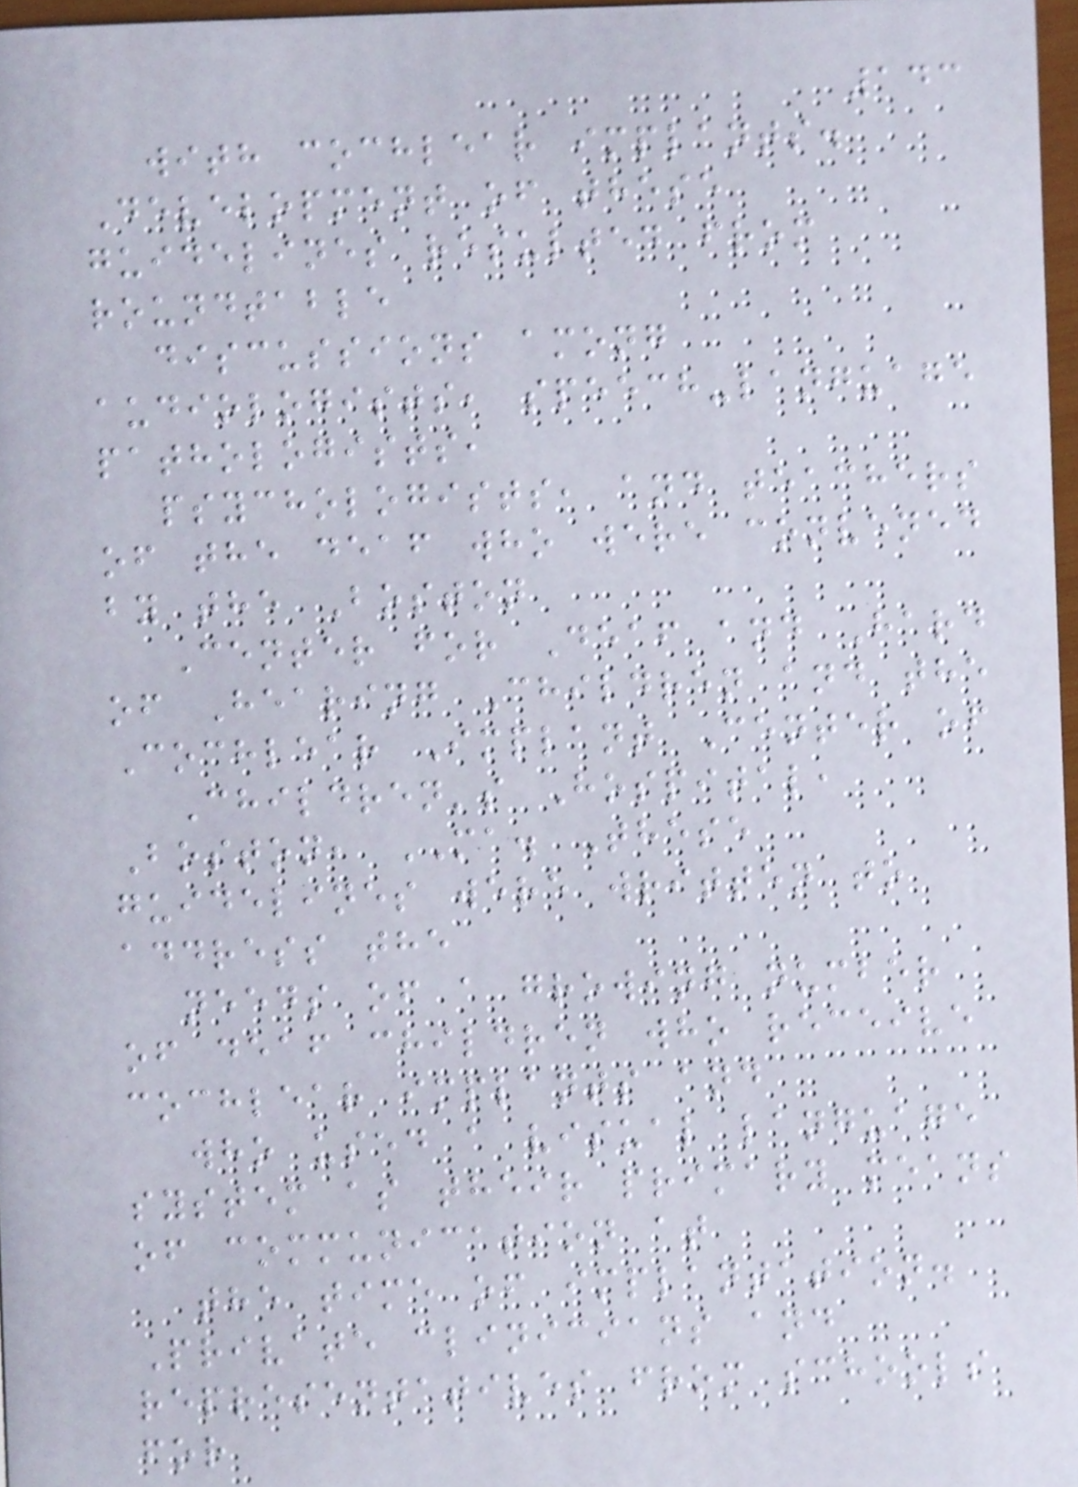143
with cochlear implants.
Development of these
guidelines resulted from
roundtable
discussions among
audiologists, speech-language
pathologists,
psychologists, and teachers
of the deaf who were convened
by the Boston
Center for Deaf and Hard
of Hearing Children and the
Cochlear Implant Center of
Children's Hospital,
Boston, MA. These
guidelines were written to
address the
needs of a growing number
of deaf children who receive
cochlear implants and
who used a visual language
system as their primary means
of communication at
the time of implantation.
Private clinicians and
representatives from schools
for
